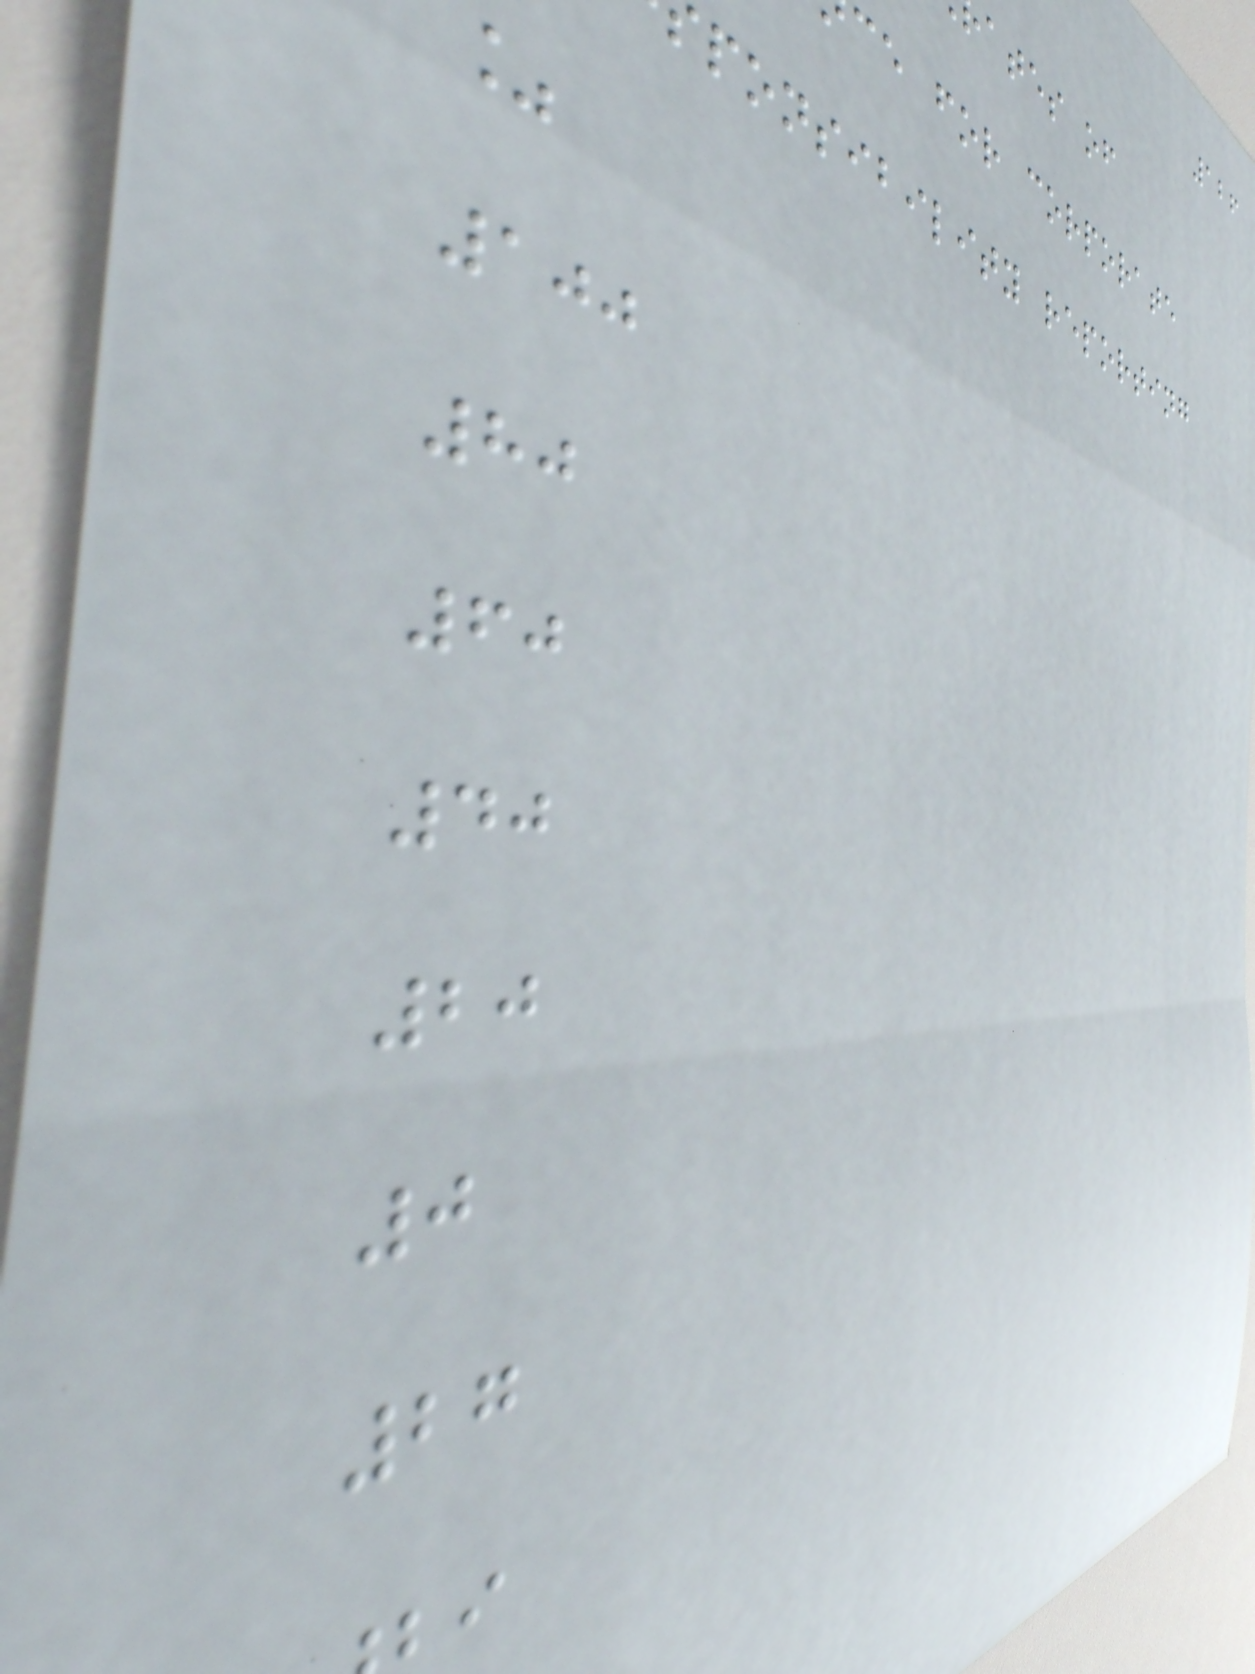126
ates of
ce for corporate
ponsibility reporting
%
100
80
60
40
20
0
27
